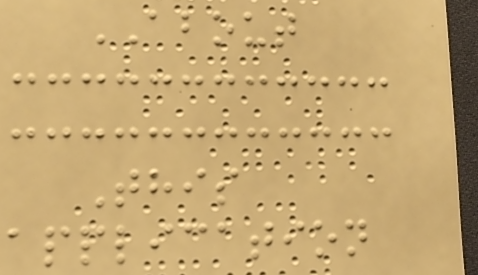ABOUT
This
application
